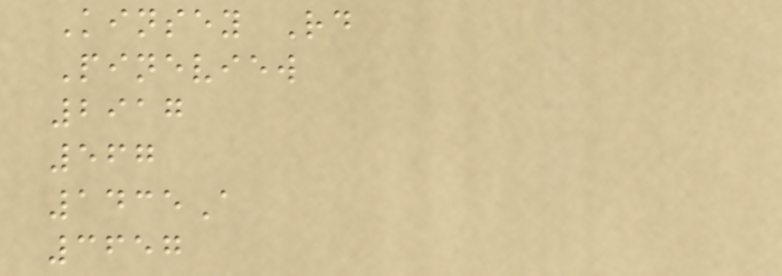Kinsey Rd
Pineview
2917
567
1435A
3657
